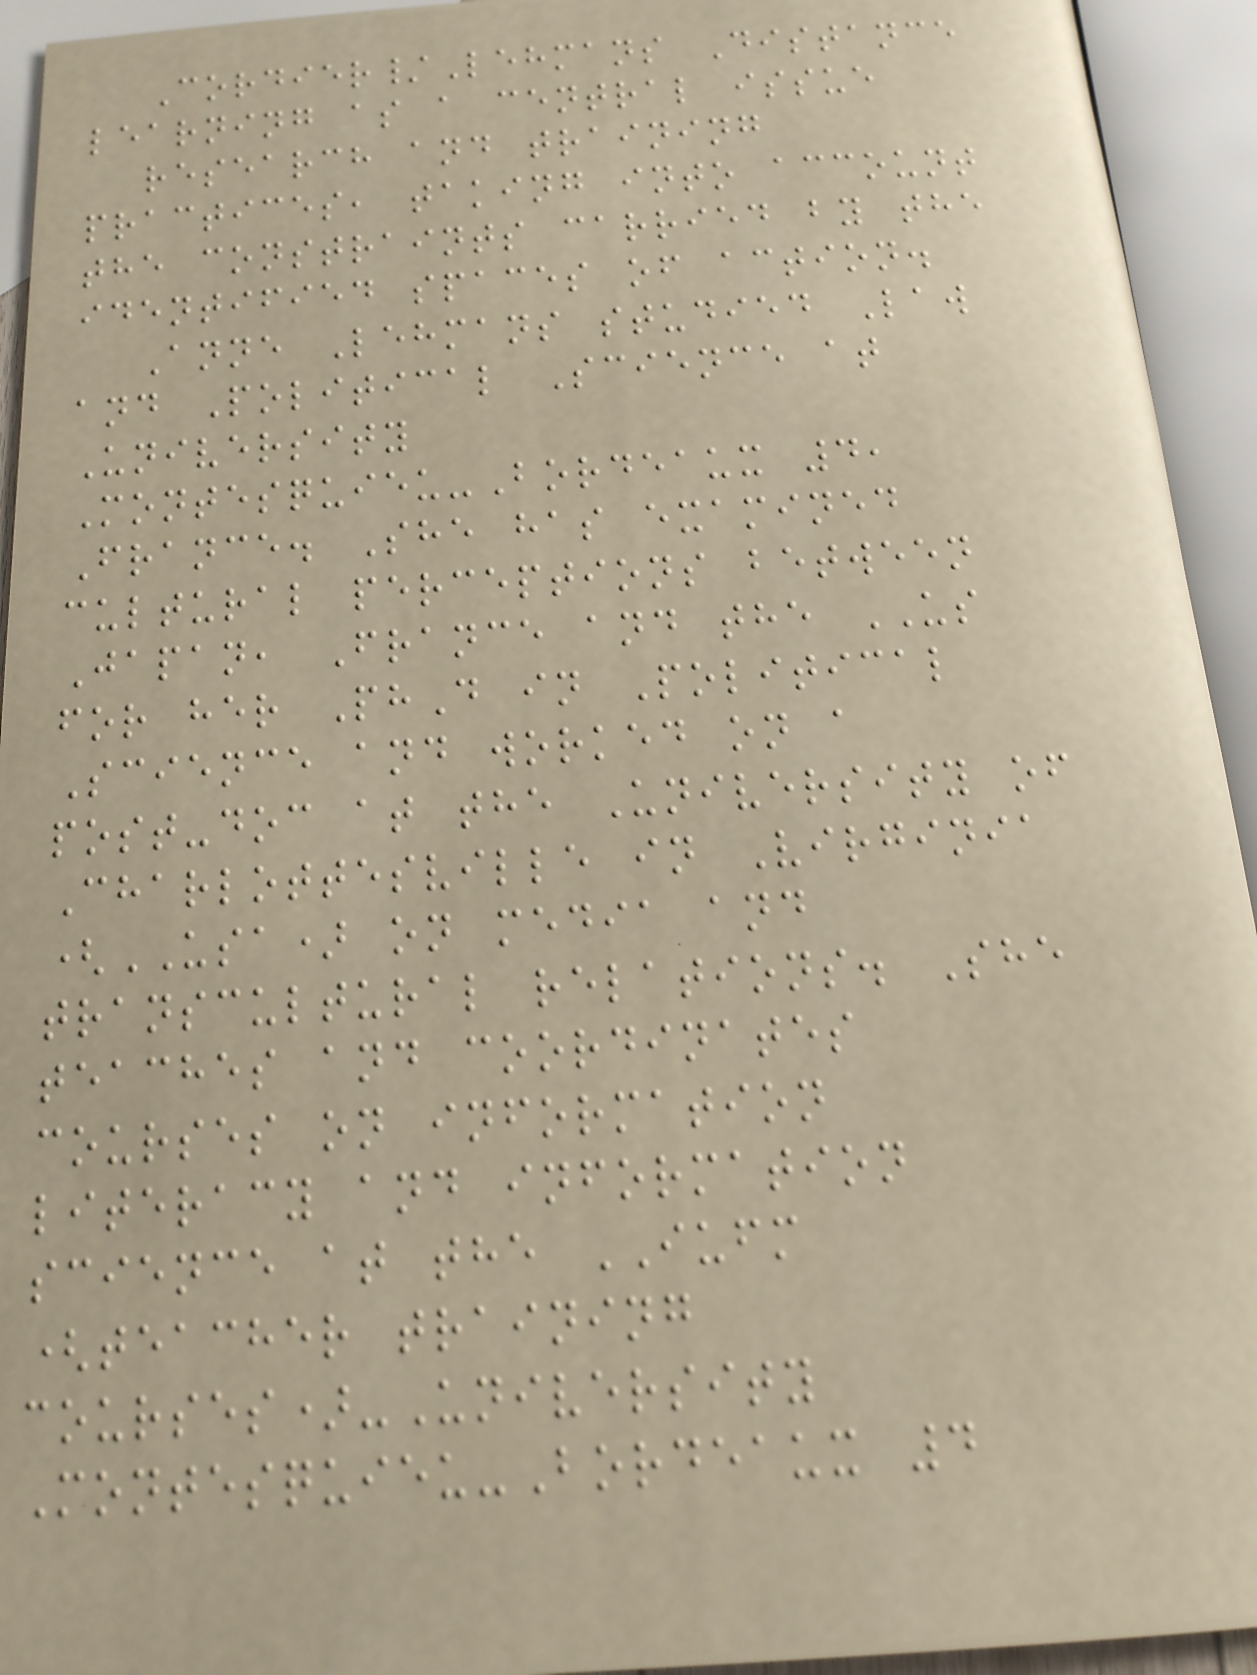Cordier/Lehmans Distance
learning as a central issue
research and training
practices, taking into account
the constraints carried by the
identified spaces of action.
Anne Lehmans studied Law
and Political Science at
University
Montesquieu-Bordeaux 4,
France. She has examined
cultural perceptions between
Japan, France and the US
for her PhD in Political
Science and worked on a
post-doc at the University of
Charlottesville in Virginia
(USA) on media and
transcultural relations. She
teaches and coordinates
courses on information
literacy and information
science at the IUFM
(teacher training
courses)-University
Montesquieu-Bordeaux 4
